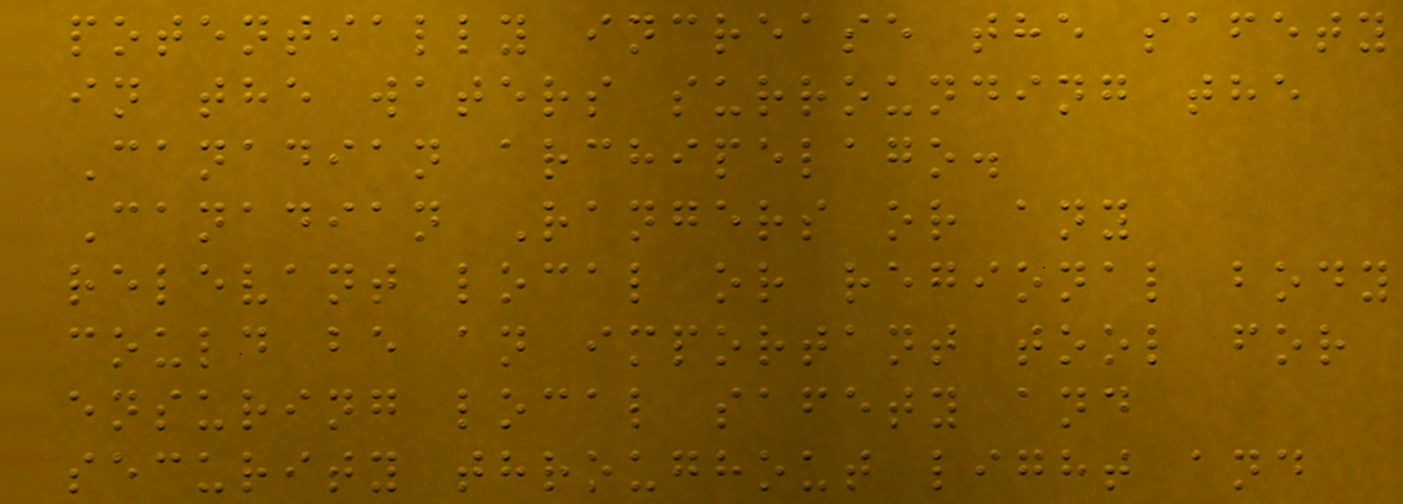potentially increase the safety
in the waters surrounding the
Canadian archipelago.
Canadian Rangers or any
relevant local or regional body
could be an important tool for
ensuring local safety and
security throughout light and
